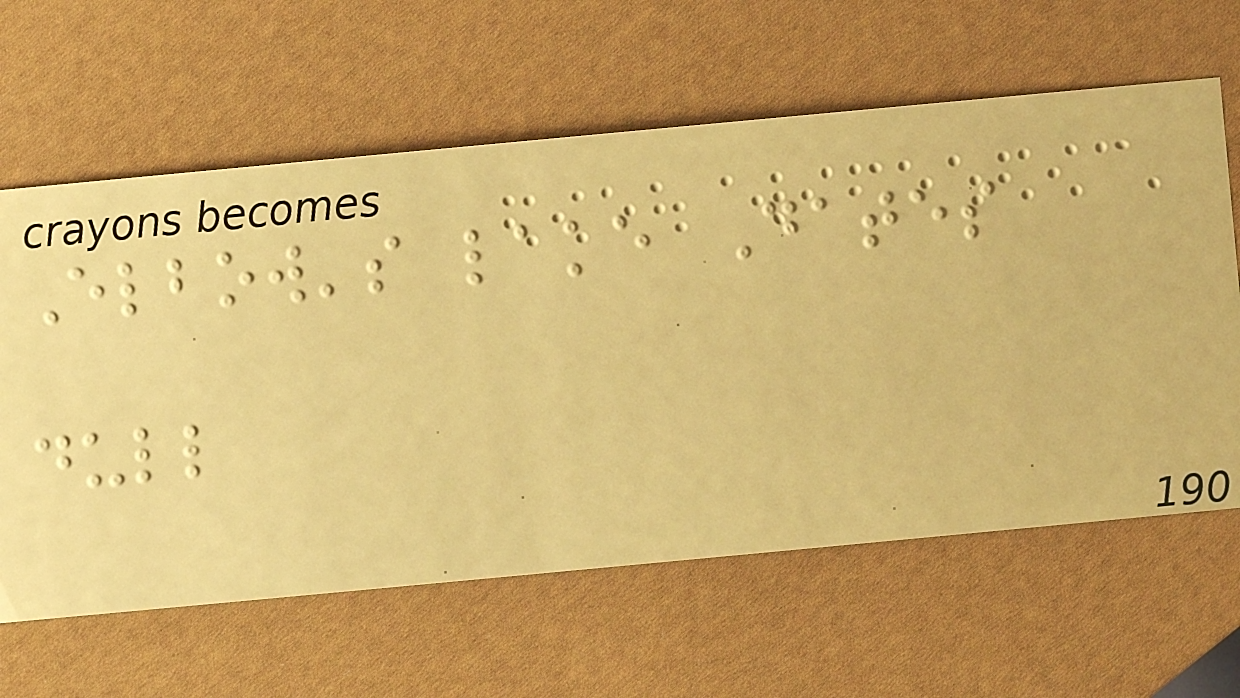Elbow's lake Dates
dull
